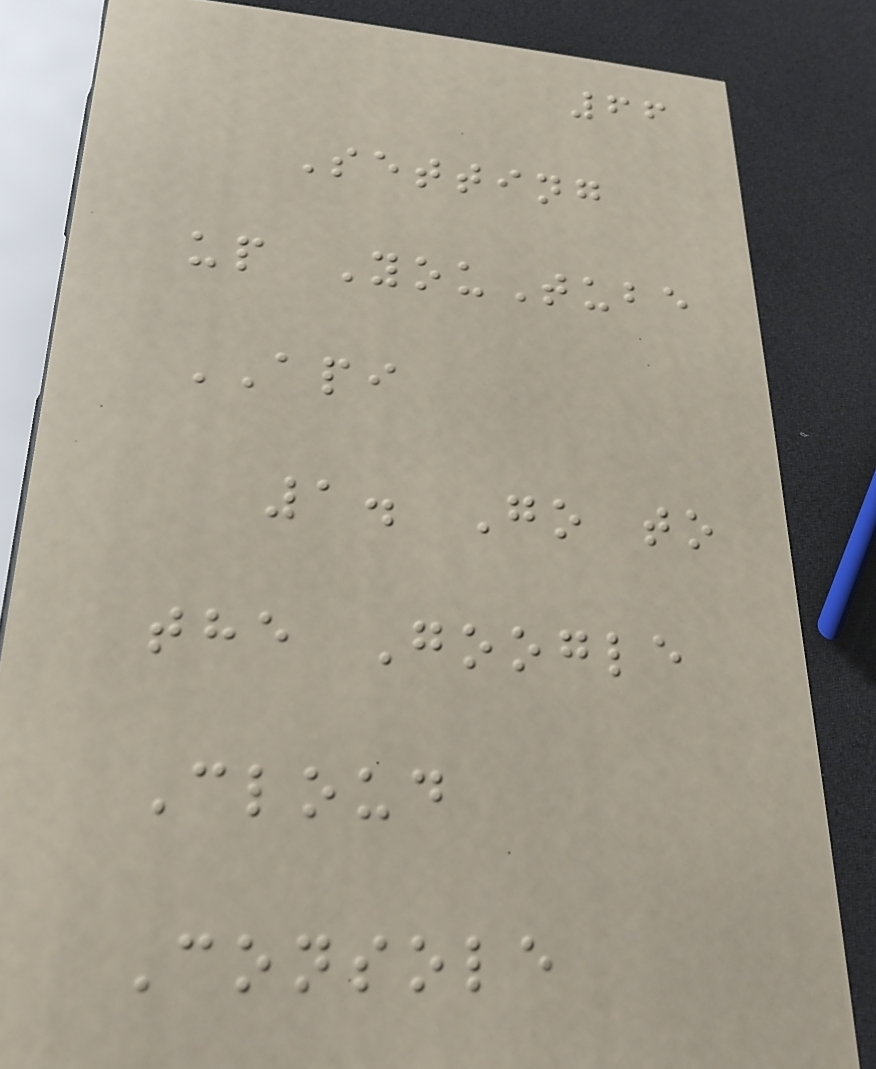66
Setting
up YouTube
API
1. Go to
the Google
Cloud
Console
